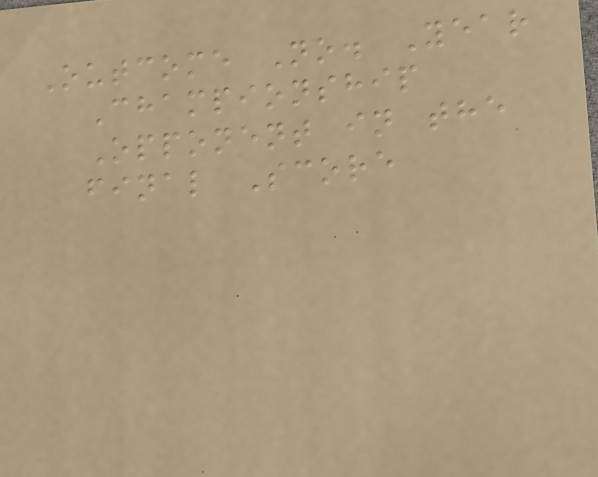Outcome No. Year
Championship
Opponent in the
final Score
